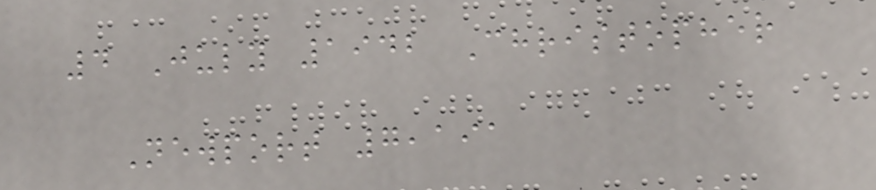4 July 1942 Christopher
Newport 7,191
